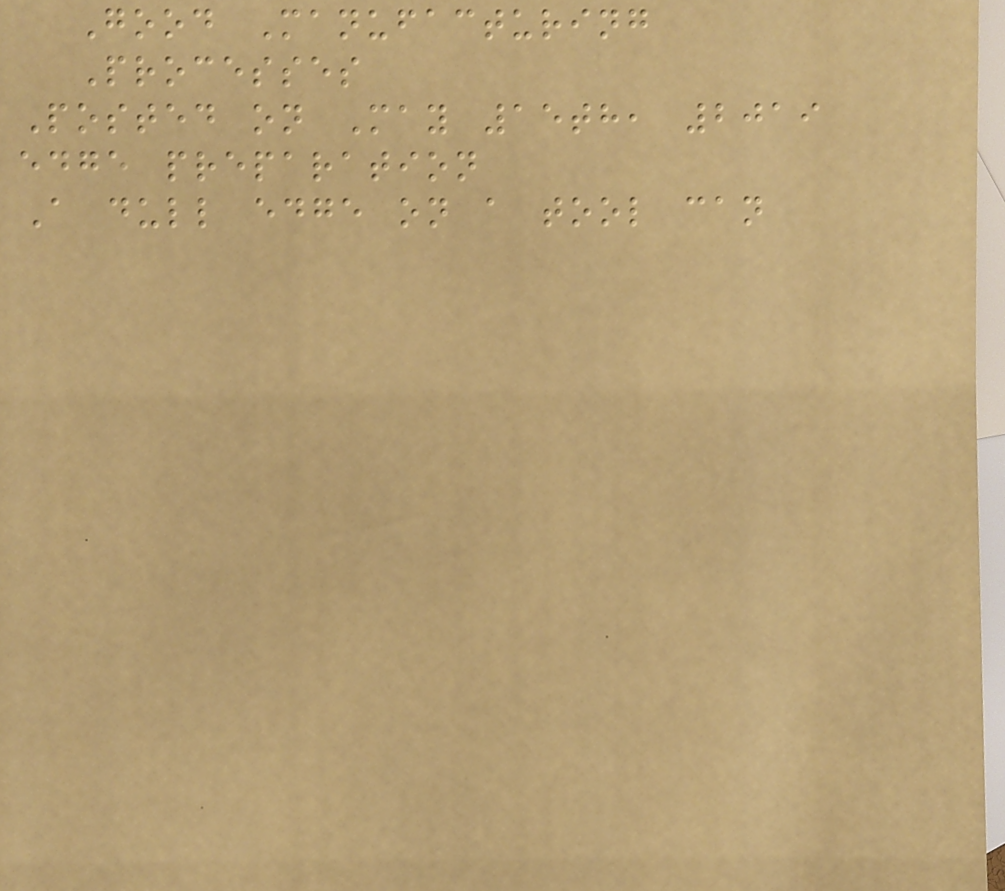Good Manufacturing
Processes
Posted on May 15th, 2019
edge preparation
A dull edge on a tool can
